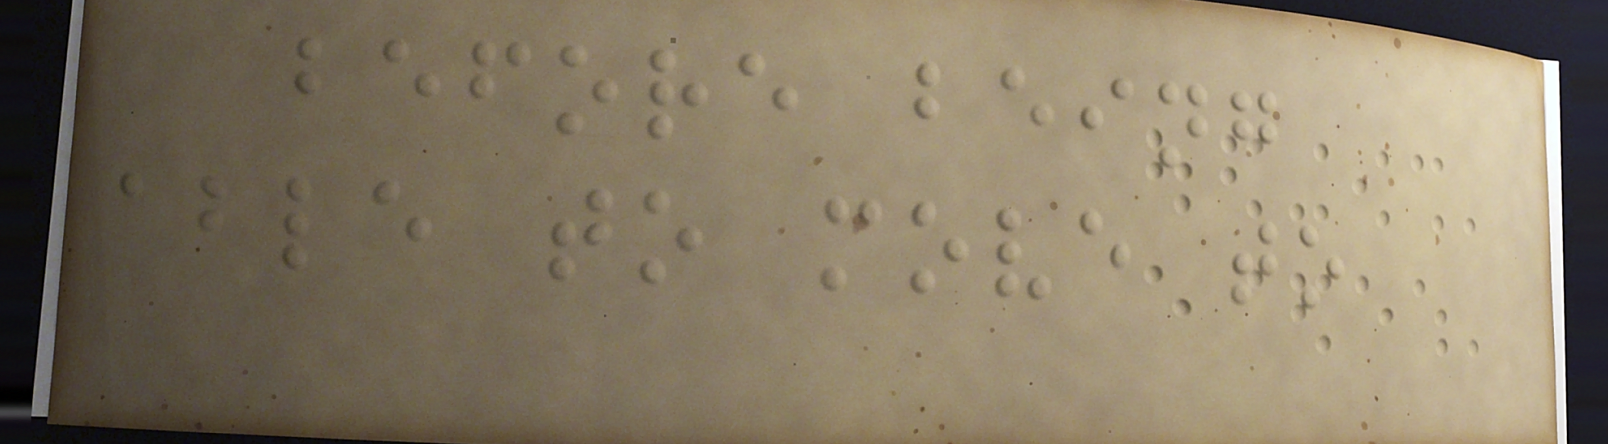before being
able to move to
